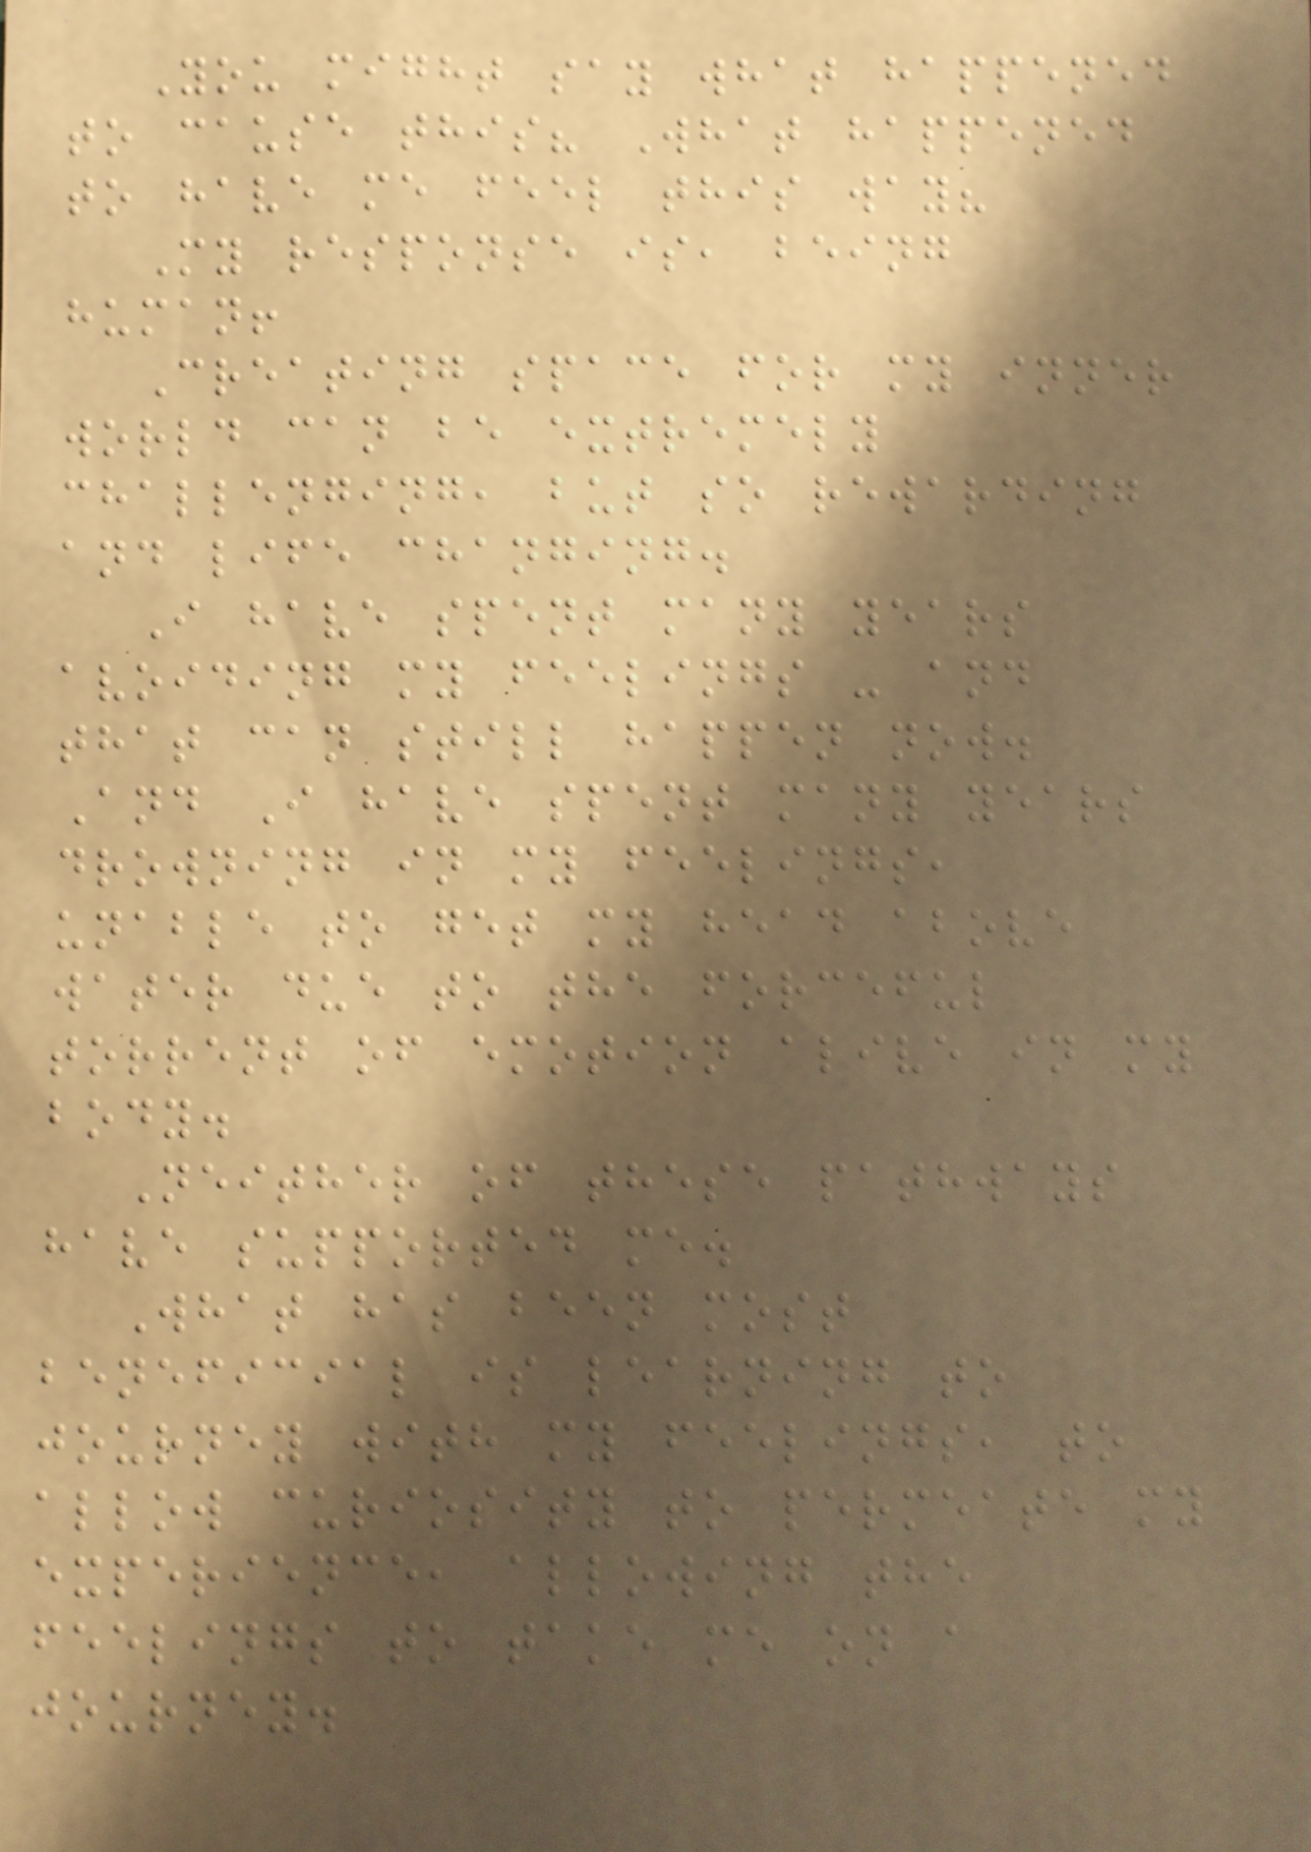You might say what happened
to cause this? What happened
to have me feel this way?
My response is, being
human!
Creating space for my inner
world can be extremely
challenging, but so rewarding
and life changing.
I have spent many years
avoiding my feelings - and
that can still happen now.
And I have spent many years
drowning in my feelings,
unable to get my head above
water due to the forceful
torrent of emotion alive in my
body.
Neither of these pathways
have supported me.
What has been most
beneficial is learning to
journey with my feelings, to
allow curiosity to permeate my
experience, allowing the
feelings to take me on a
journey.
